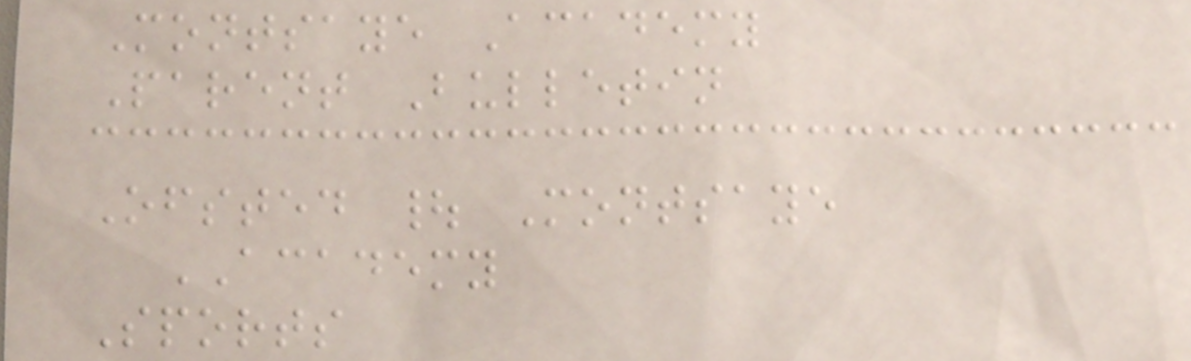Montsaye Academy
Parent Bulletin
Ofsted | Montsaye
ACADEMY
Sports
